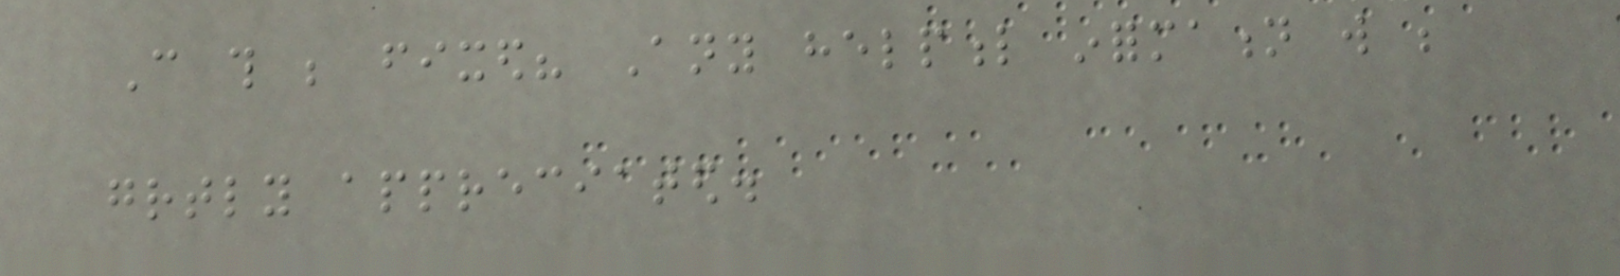Can this be fixed? Any helpful information will be
greatly appreciated.
